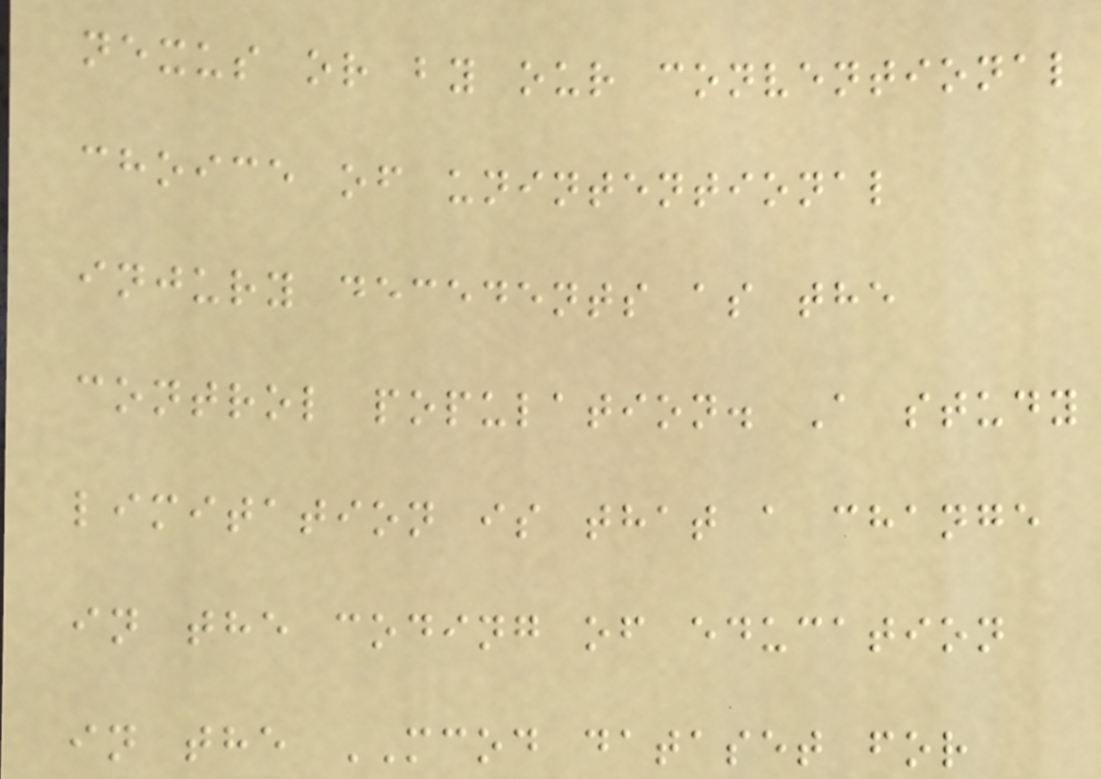nexus or by our conventional
choice of unintentional
injury decedents as the
control population. A study
limitation is that a change
in the coding of education
in the MCOD dataset for
